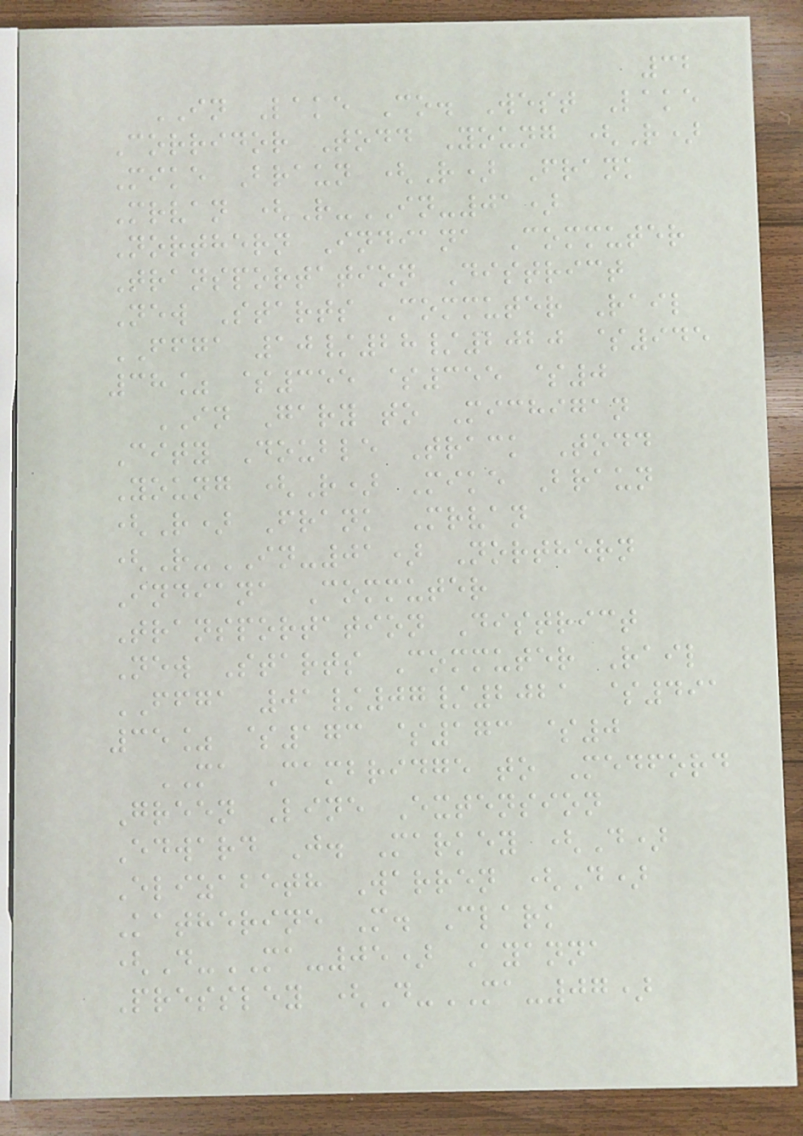32
IN Lake Co. West Lake
Corridor Todd Young (R)
Mike Braun (R) Frank
Mrvan (R-IN-01)
Northern Indiana Commuter
Transportation District
New Starts Commuter Rail
FFGA 10/28/2020 $945
38% $355 $355 $0
IN Gary to Michigan
City Double Track Todd
Young (R) Mike Braun
(R) Frank Mrvan
(R-IN-01) Northern
Indiana Commuter
Transportation District
New Starts Commuter Rail
FFGA 01/07/2021 $491
35% $173 $173 $0
MA Cambridge to Medford
Green Line Extension
Edward J. Markey (D)
Elizabeth Warren (D)
Katherine M. Clark
(D-MA-05) Ayanna
Pressley (D-MA-07)
